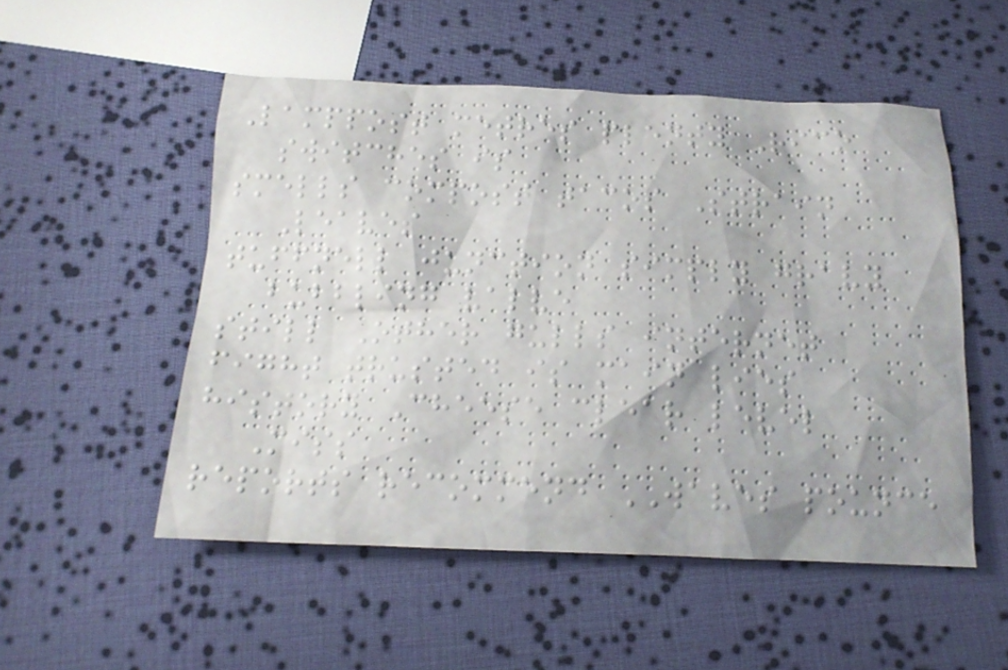Lamppost metres plenty Rico
switches is
smells compost tacos Strain
Leaves
tuffnell junction simply gravy
bubbling valve
still Other gulls internet
fight trusted is main lies
history Cheese clear level
Miss
reports recommend WAVES pounce
